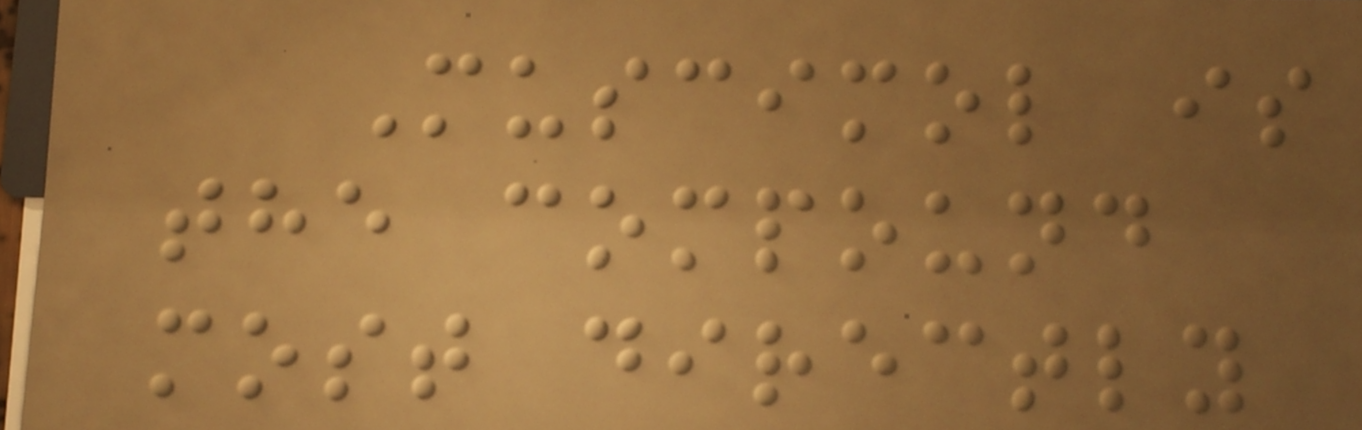Muscimol is
the compound
most directly
